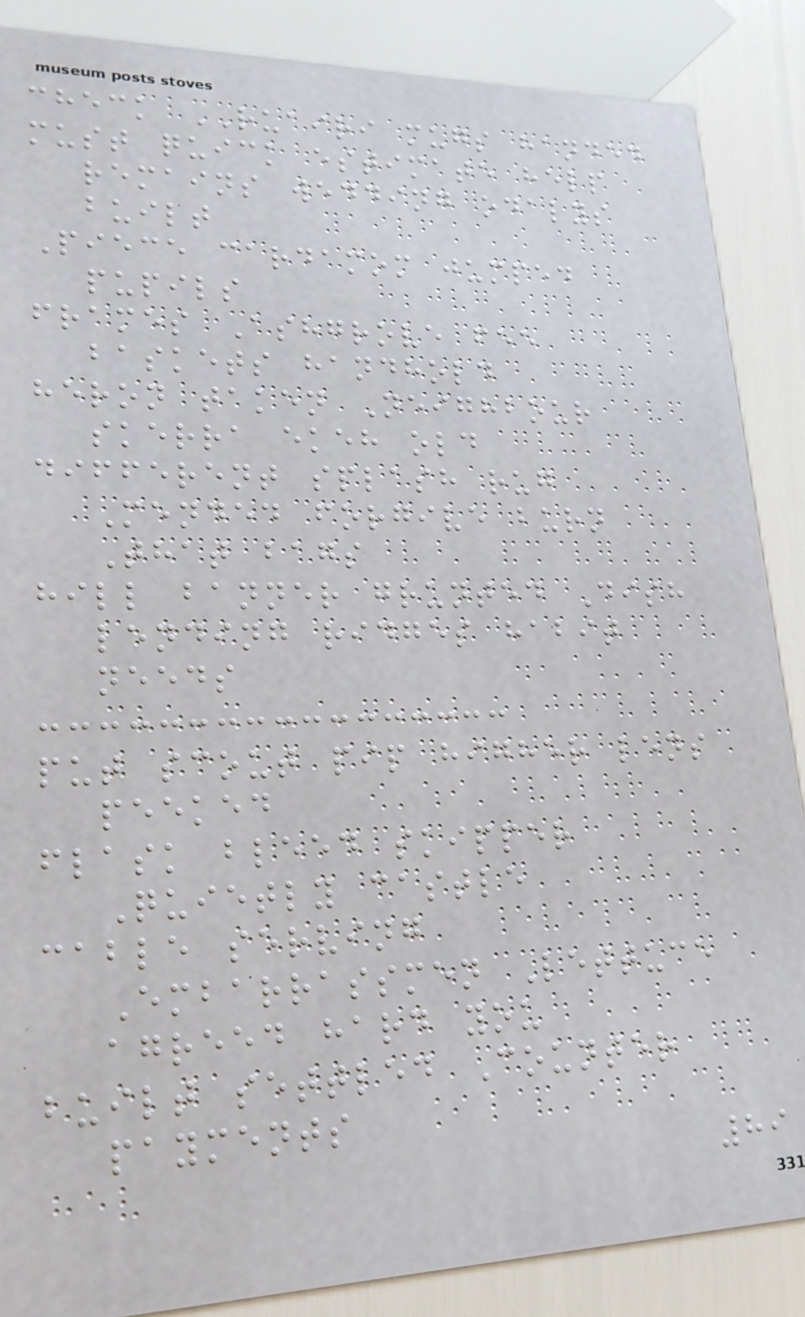check RUAIRI mugs handed
must quick estimate help
remains wedding odalys
built
Piece cardamom jumped
pupils
frames Ashgrove fee
baskets handhold
heron taken Neighbour
skerra ekeh old
different splash rug
Mended forgive burn
That bags
hill banner grunted Dish
lending ridges habit
needs
put scout pip higher lens
peeked
flask bleed skipper
Quietly castle
cable serving
Embarrassmen Lettuce
agreed hard you
built settled Counter
payments
89
